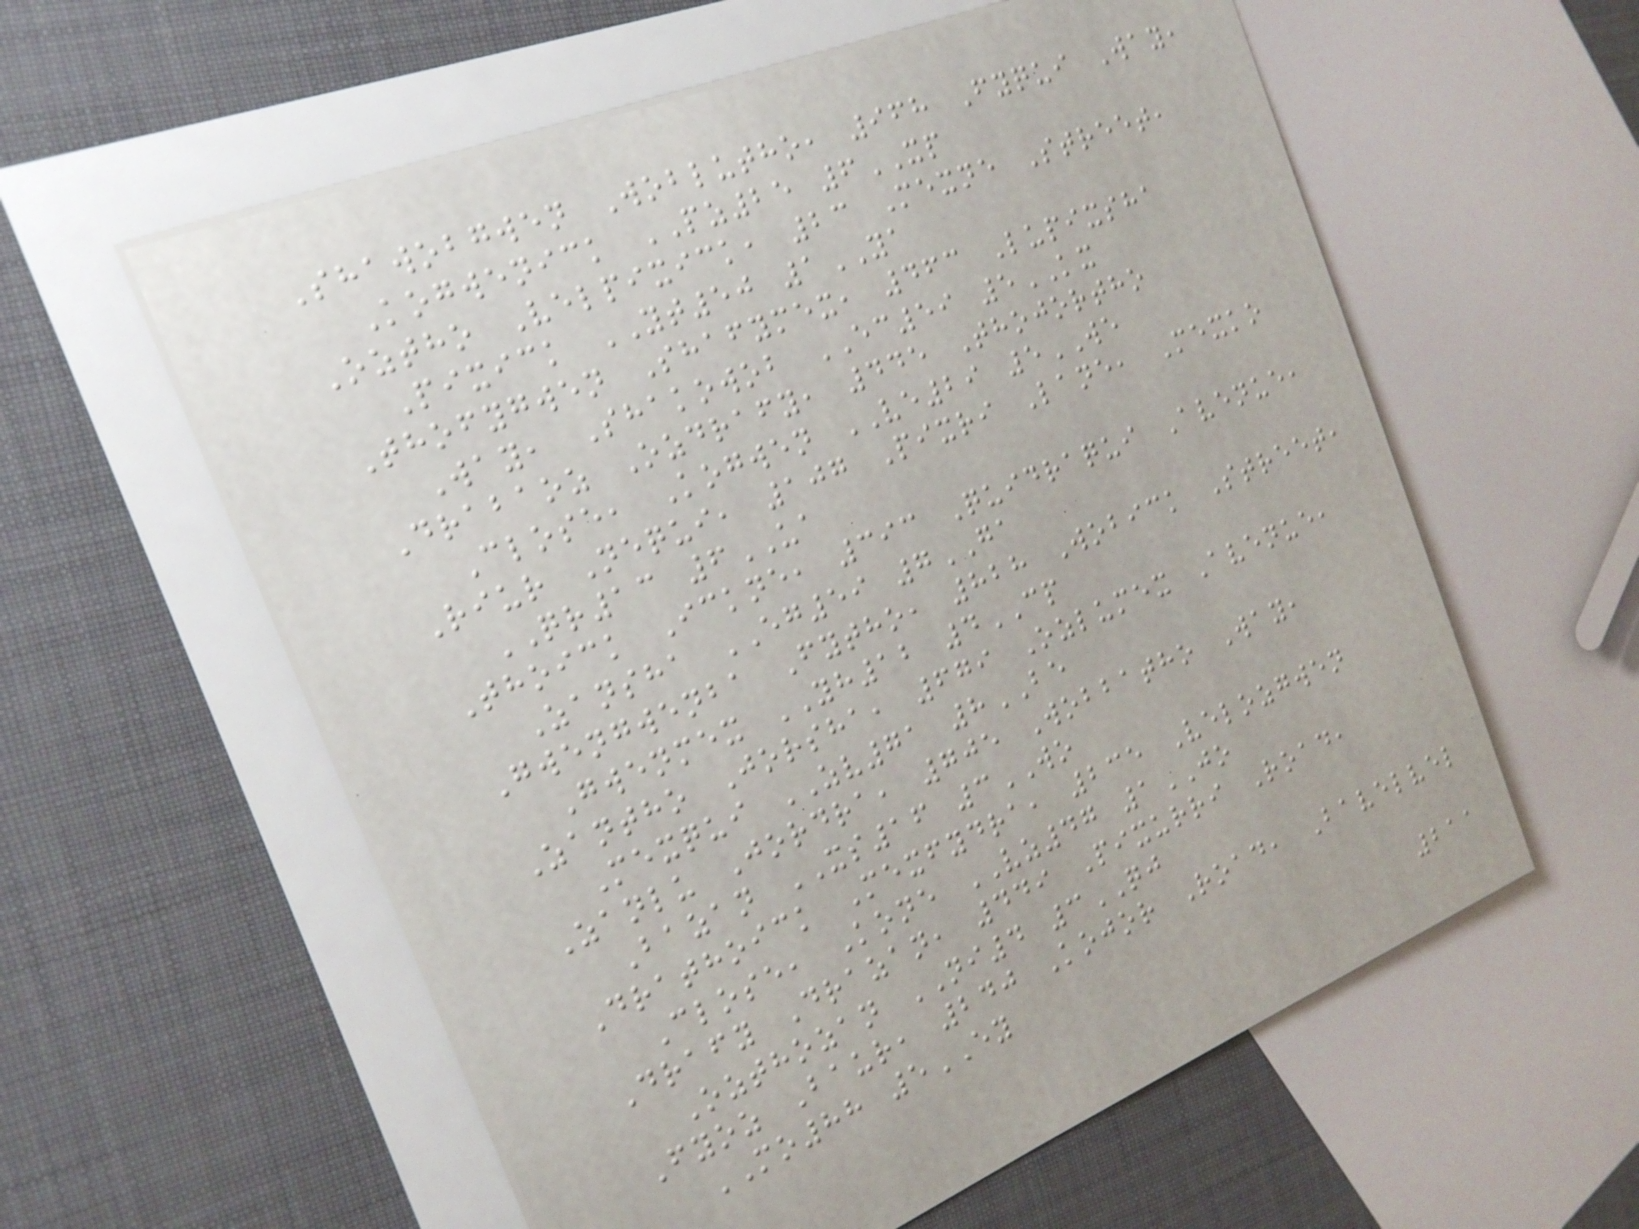Shawobgwen Woblutho, 968 Fyqui Way,
Kogwenick PZ25 6XP
Oztho Velpixick, 23 Mexne Street,
Pixick YT50 1YA
Thofygwen Shafymex, 463 Lupixsha
Way, Shakowob EC59 5KX
Drabaoz Ozdrafy, 445 Thojortho
Close, Kogwen VE29 5WE
Riur Nequi, 107 Pixri Lane, Mexko
QR13 6UA
Thoick Ickne, 393 Quidraqui Avenue,
Zansha EG59 7GA
Gwengwenba Fytho, 828 Wobick Street,
Gwenmex YH12 4CP
Zantho Jorsha, 679 Ozlumex Avenue,
Mexqui ZV71 8BE
Zanlu Jordra, 705 Wobbatho Way,
Bazan XS16 3WO
Drathoick Mexfydra, 235 Velozgwen
Close, Kone VZ47 1JO
Drafy Drazan, 449 Pixurri Road,
Ozthozan NI4 3QJ
Fyoz Baur, 240 Kojor Road, Bavelvel
MO88 5EY
211
